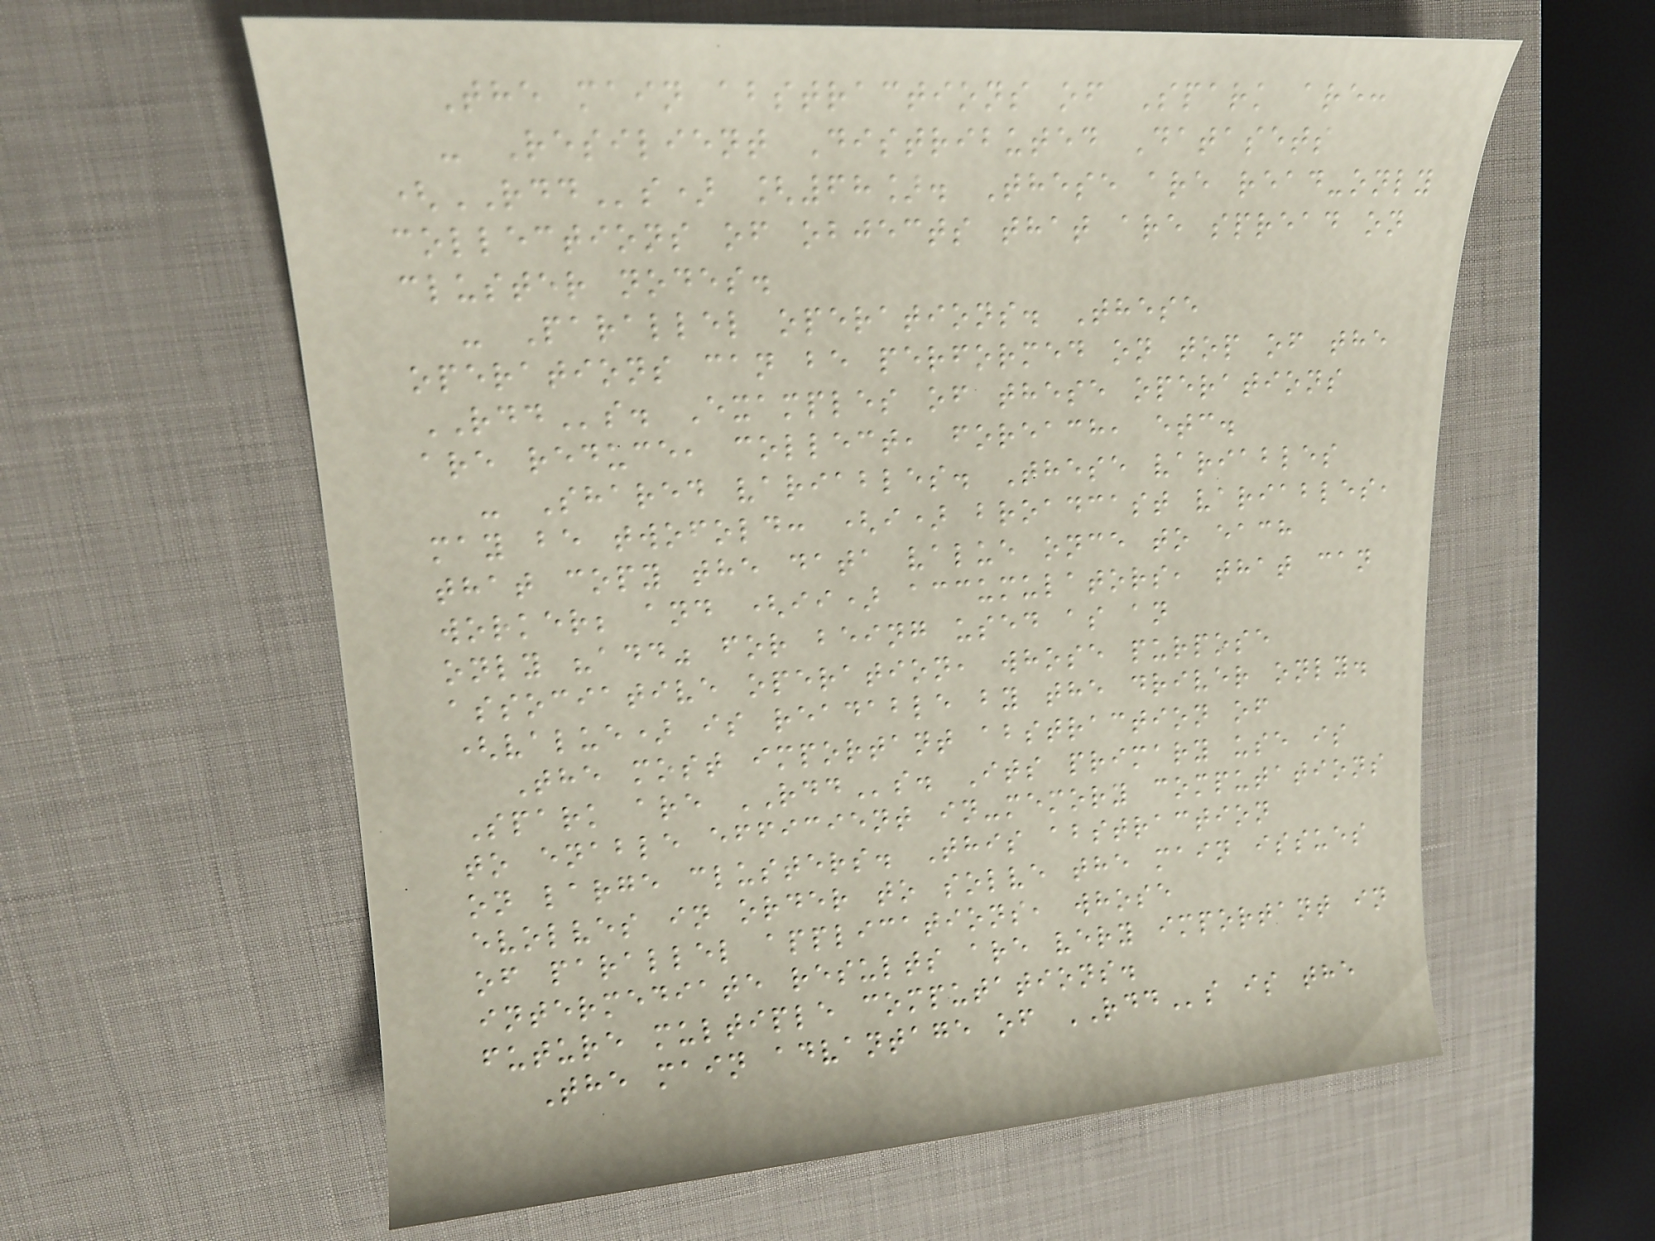The main abstractions of Spark are:
- Resilient Distributed Datasets
(RDDs) [68]. These are read-only
collections of objects that are spread on
cluster nodes.
- Parallel operations. These
operations can be performed on top of the
RDDs. Examples of these operations
are reduce, collect, foreach, etc.
- Shared variables. These variables
may be twofold: (i) broadcast variables,
that copy the data value once to each
worker; and (ii) accumulators, that can
only "add" for being used as an
associative operation, whose purpose
(value) is readable by the driver only.
The most important abstraction of
Spark are RDDs. Its primary use is
to enable efficient in-memory computations
on large clusters. This abstraction
evolves in order to solve the main issues
of parallel applications, whose
intermediate results are very important in
future multiple computations.
The main advantage of RDDs is the
